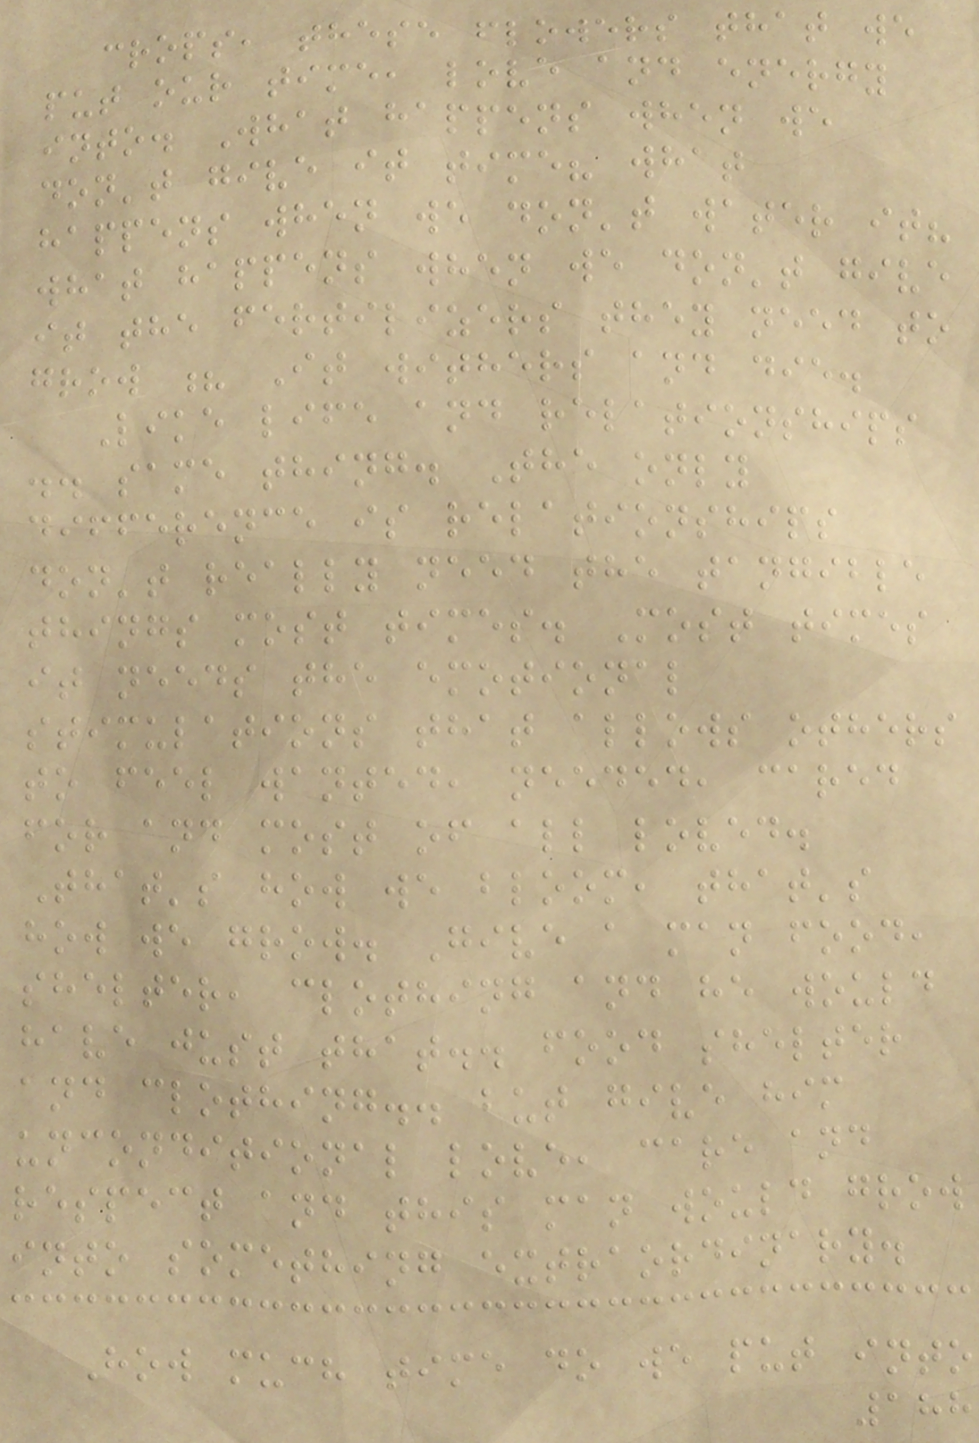crops, these flowers that we
put our time, love and energy
into. What happens when we
don't give it time? what
happens when we don't water it?
what happens when we don't give
it the fertilizers they need to
grow ? It withers and die.
Like life and relationships
.. same thing. The only
difference is relationships
don't really need the tangible
things most times. Most times
it needs the emotional
stimulations that allows others
to feel wanted, needed, cared
for and most of all loved.
That's how we bloom, that's
how we grow. Give a man food,
shelter, clothing and he would
have just that.. food shelter
and clothing.. but give him
unconditional love, care and
respect and this man would grow
into something extraordinary.
How much time do we put into
188
